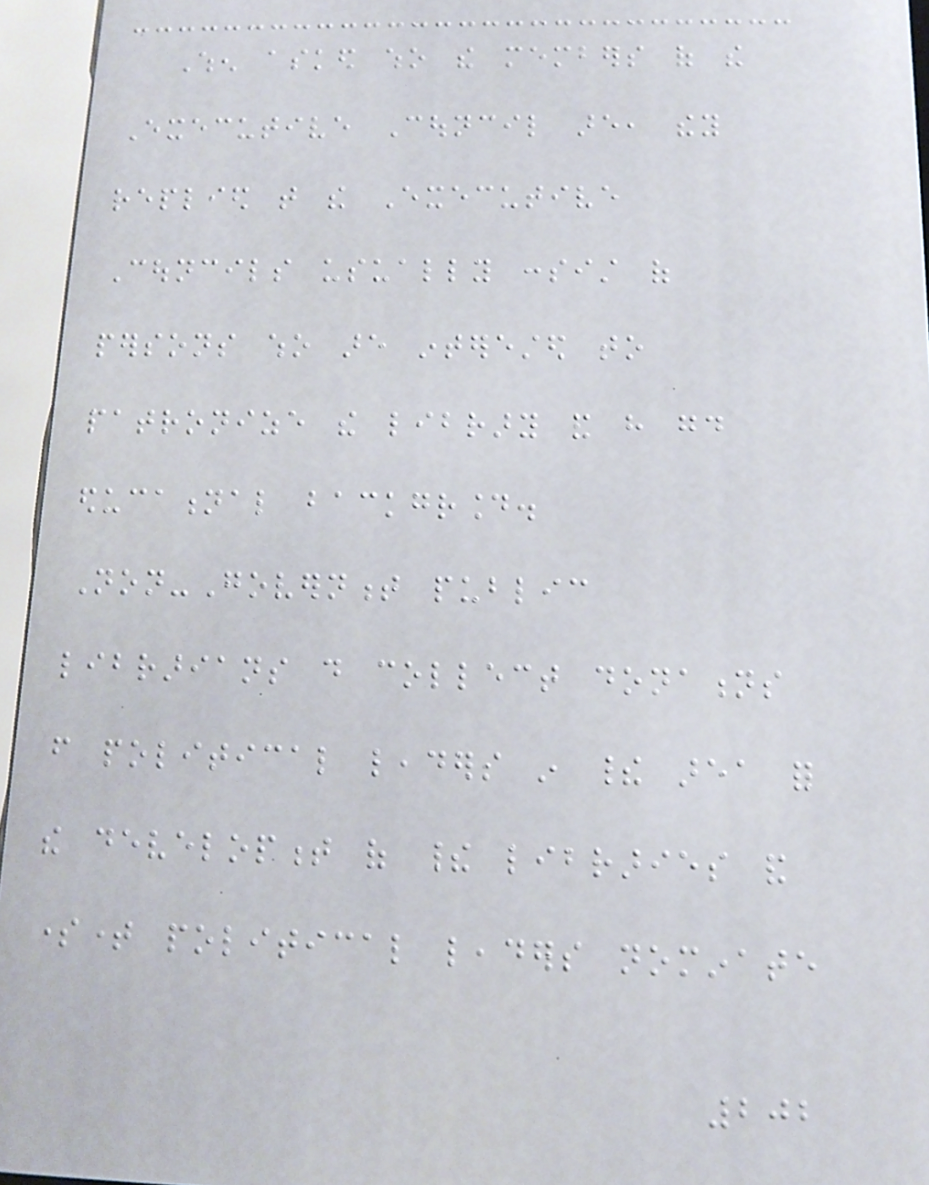When asked who the members of the
Executive Council are, they
replied that the Executive
Councils usually consist of
persons who are interested to
patronize the library and have good
educational background.
Non-Government public
librarians do collect donations
from political leaders in their area for
the development of their libraries and
sometime political leaders nominate
202
